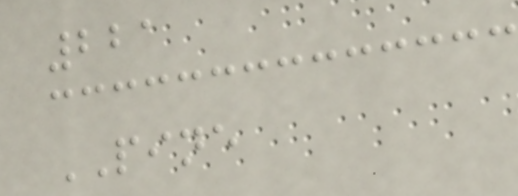221
PINE
